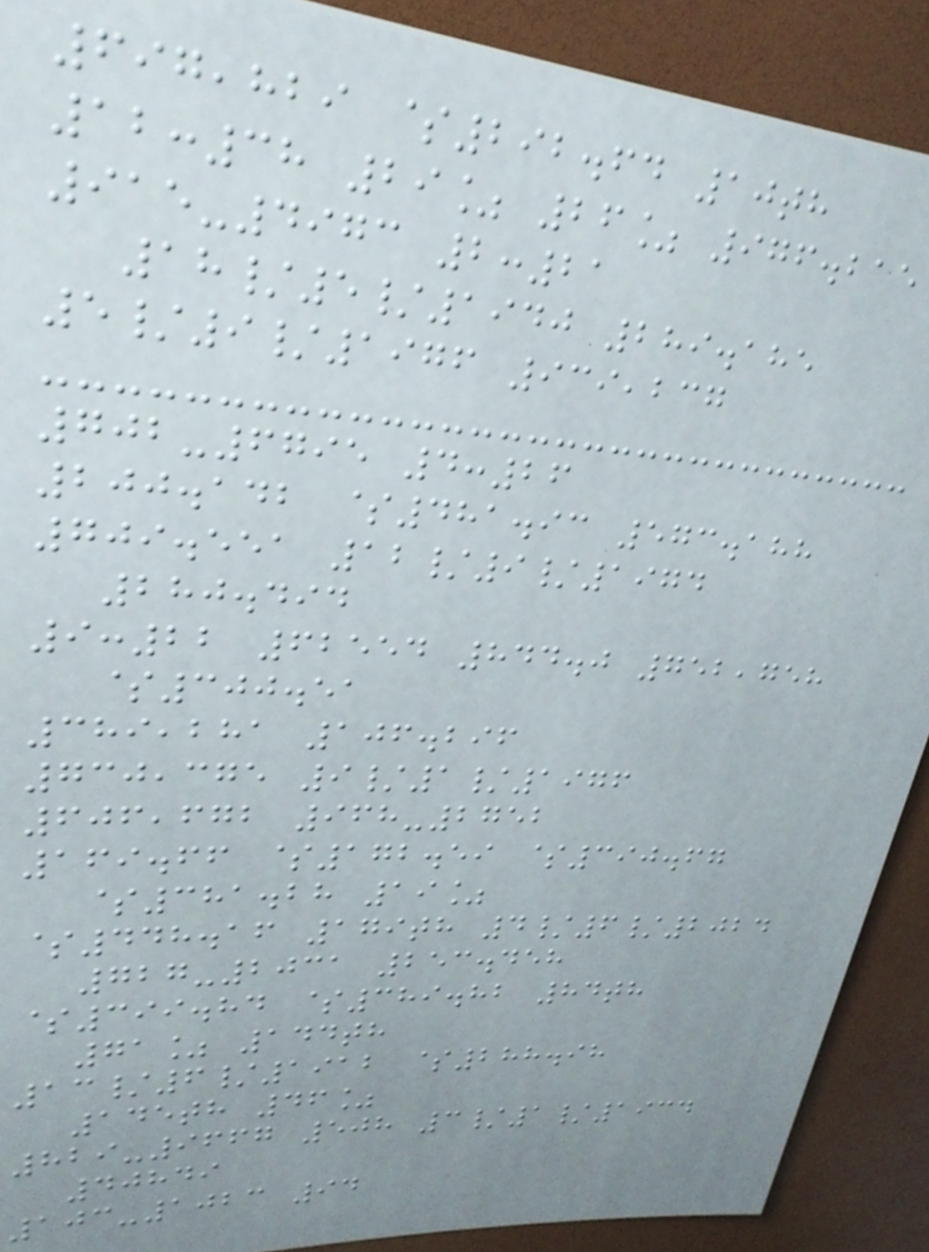697,829 $292.64 10th
12:38 29% 26% 976.215
915-4973 2:21
18/5/1940 289.185
5/9/1976 939,237
702-6795 4:26
200.142 $481.93 573.188
709.551 12/9/1974
280.494
9:22 62554 844.0 752,758
$300.51
389,281 106.296
730,375 9/1/1976
606,672 968-2752
169.66 $172.59 $390.67
$381.28 19%
$448.16 179th 4/6/2024
727-2031 253.458
$399.84 $389.82 84th
71% 144th
13/6/1912 $288.98
145th 46%
829-9667 508 3/1/1934
40849
103-1023 94
